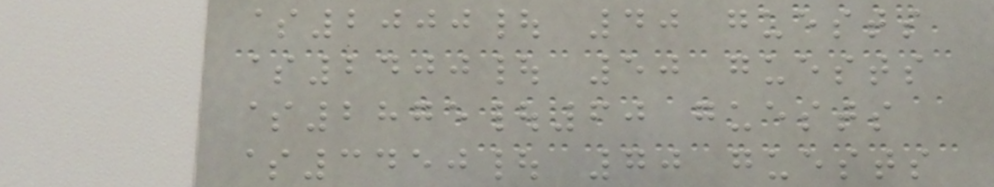$2000| 40 guests
$2400| 50 guests
$2875|60 guests
$3450| 70 guests
